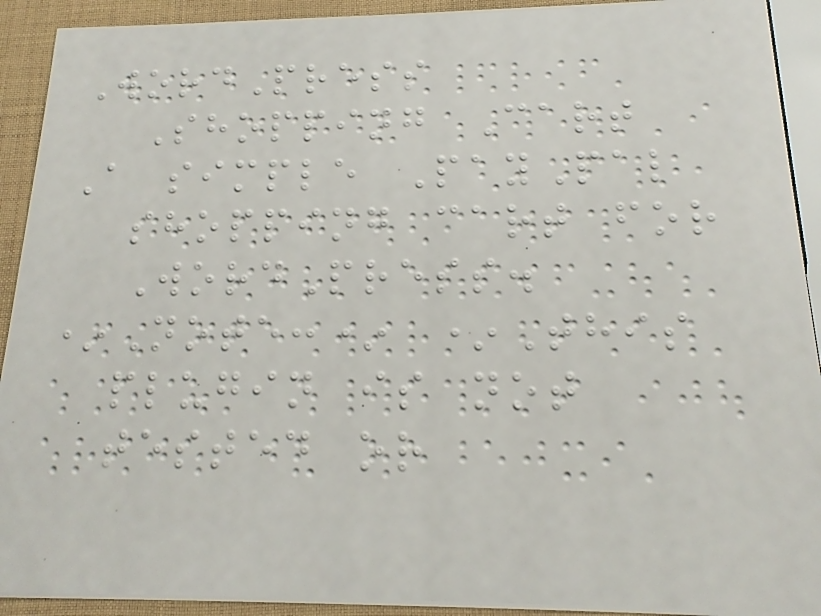WordPress
Shopping Cart
A simple PayPal
shopping cart for
WordPress.
*Note:* *This
plugin is not
tested or
